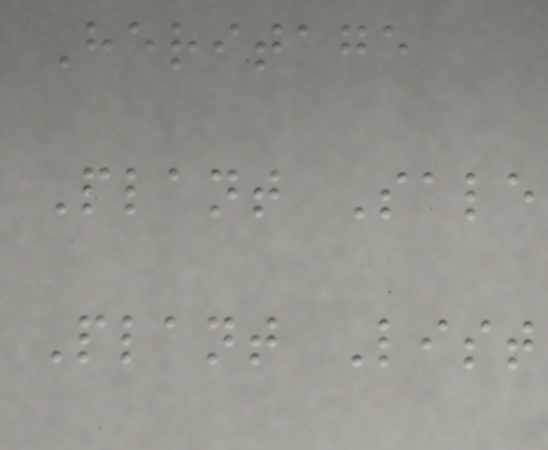Heritage
Plant Sale
Plant List
